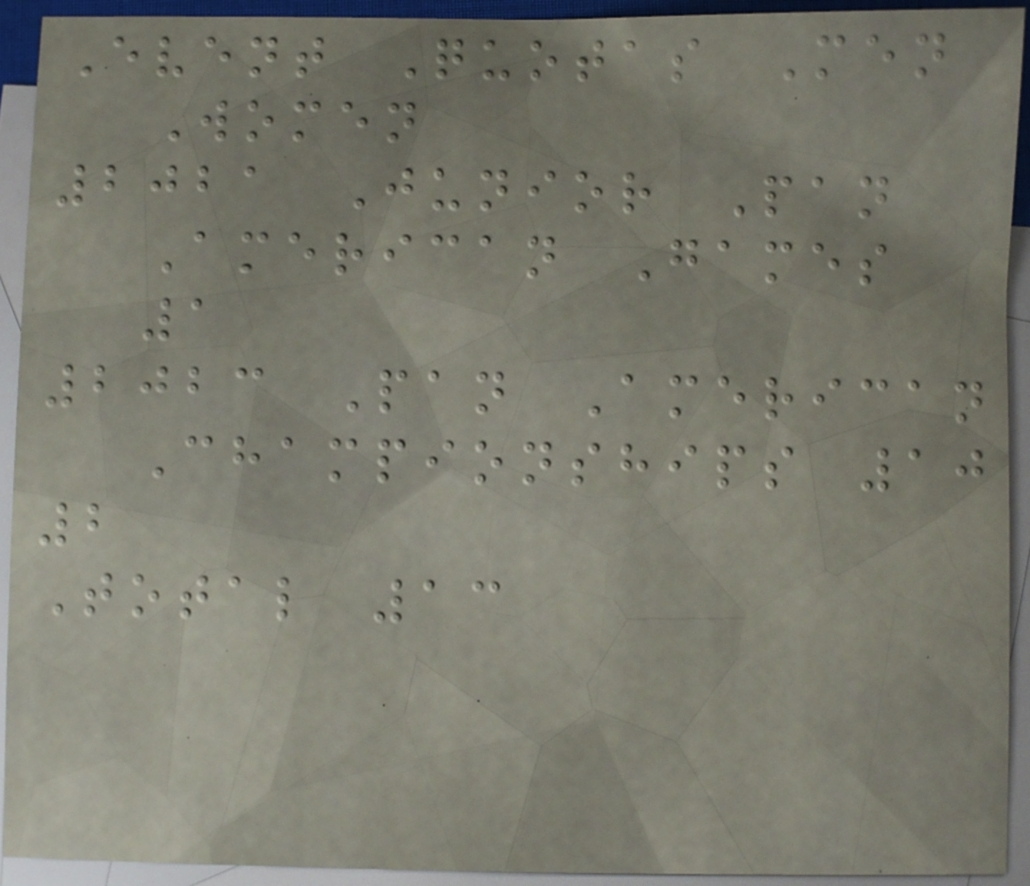Event Quotas Men
Women
2021 Junior Pan
American Games
1
2023 Pan American
Championships 10
2
Total 13
